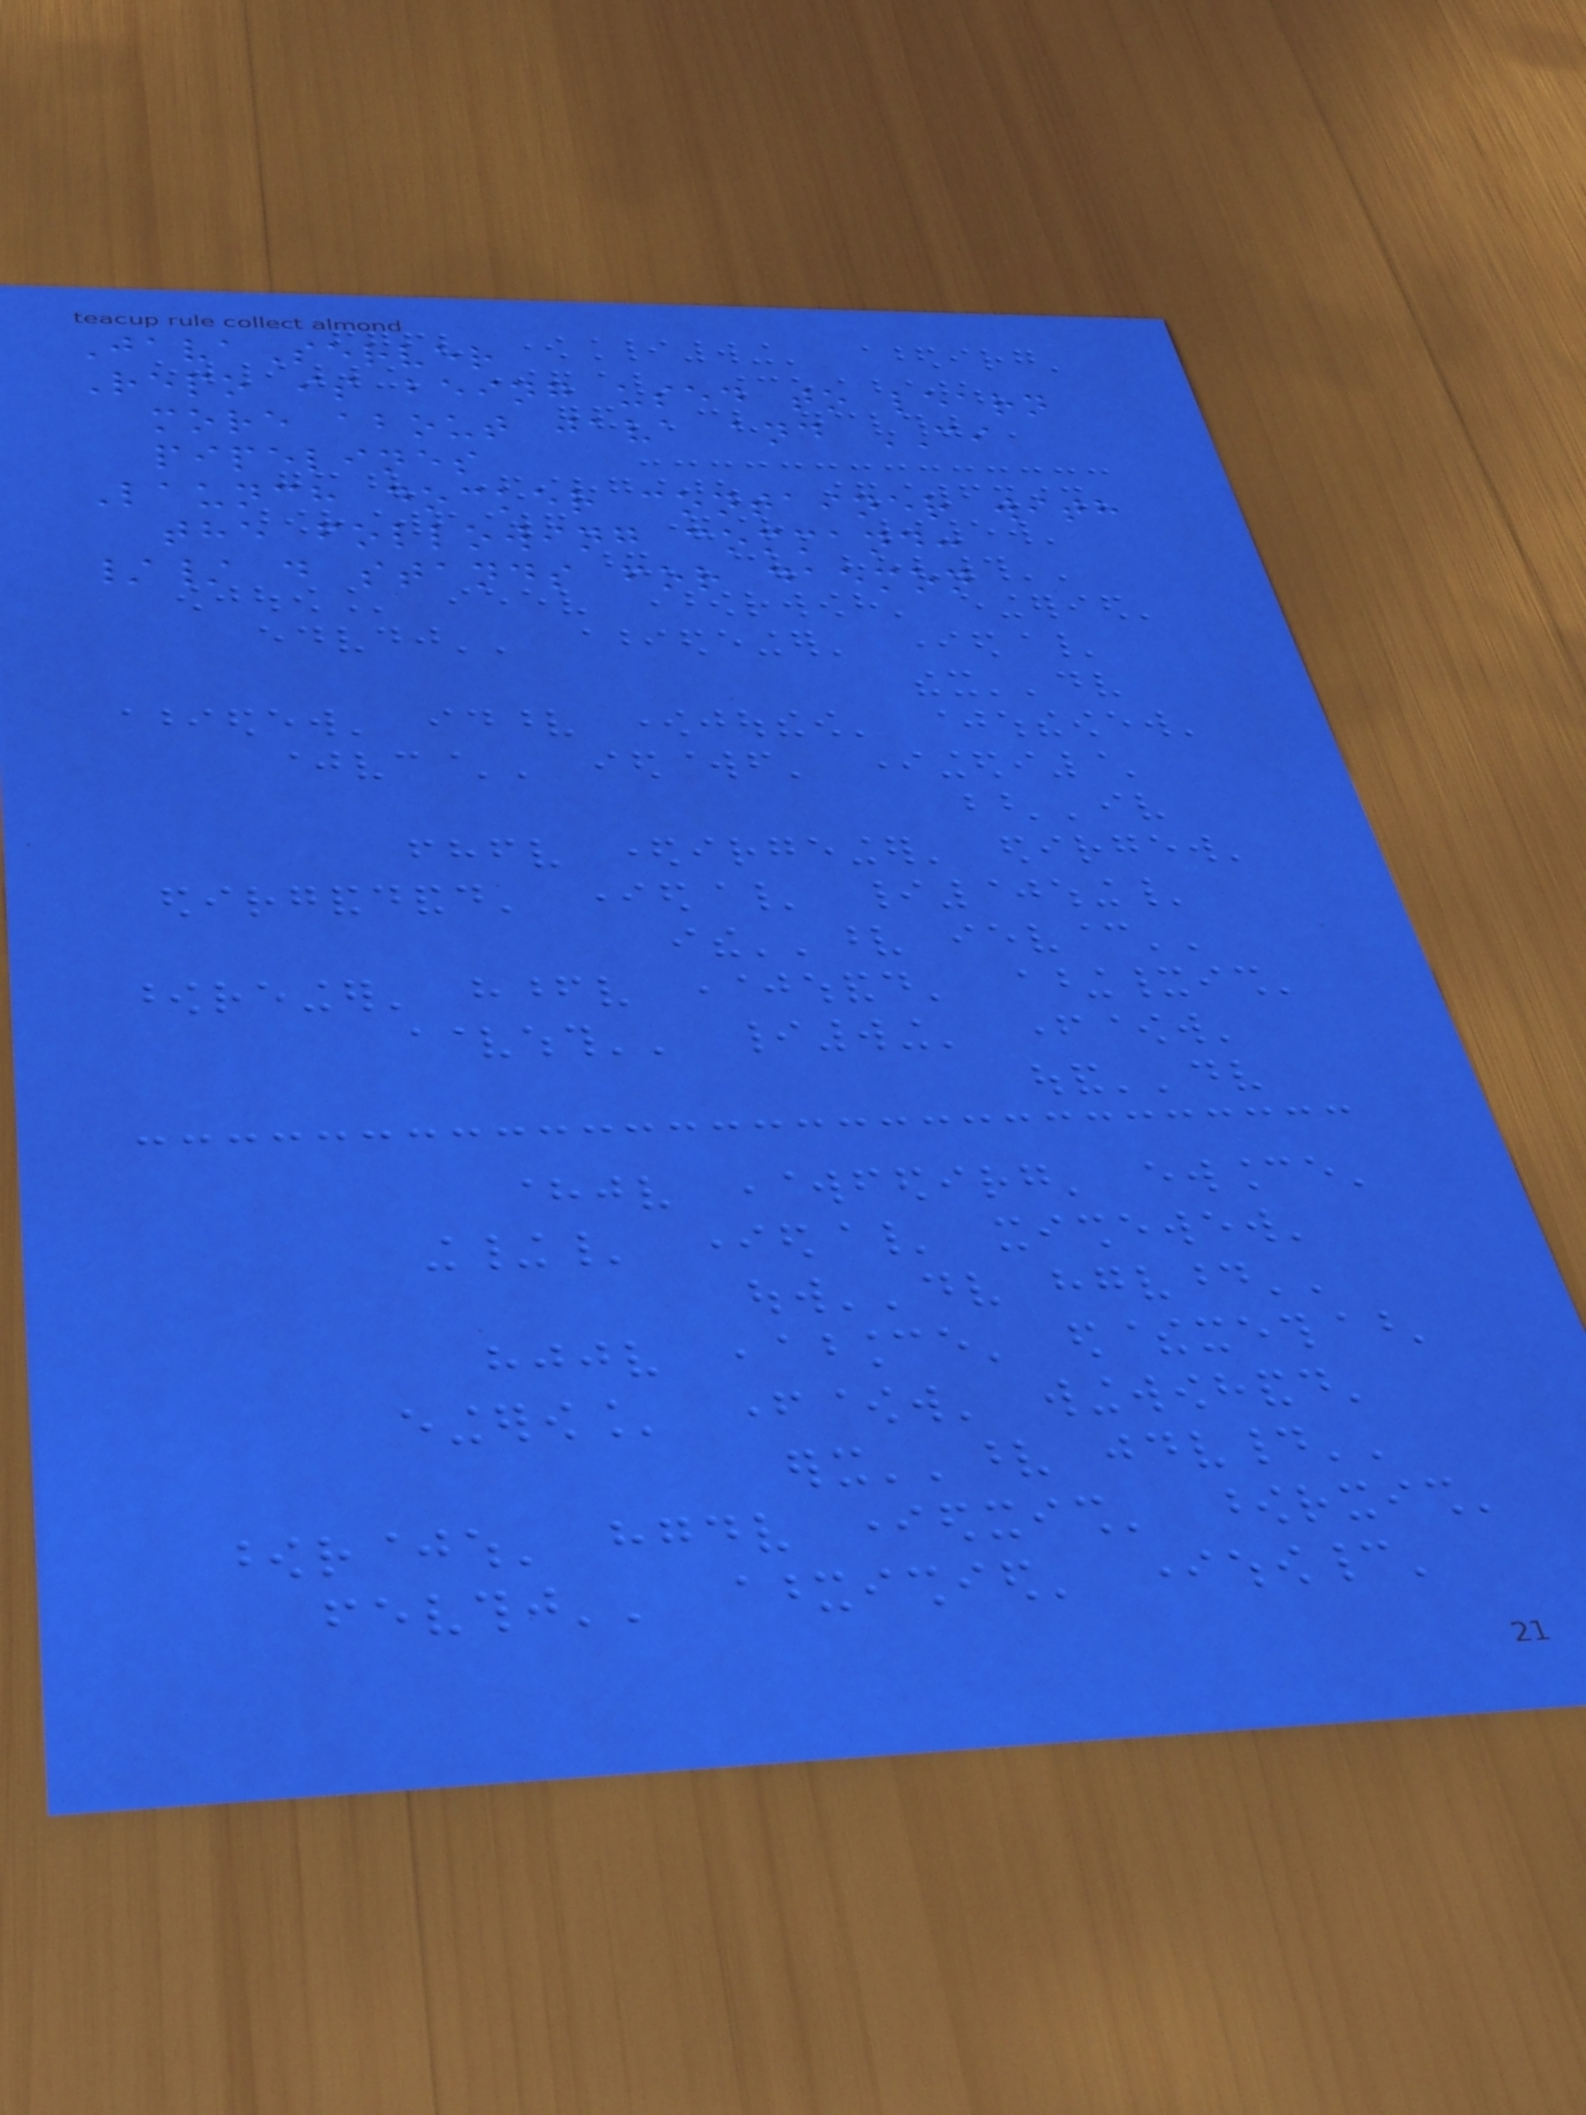JavaServer
Repo is being used to learn
more about java and CI
pipelines
Launch docker container with
the following command:
// d stands for daemon
